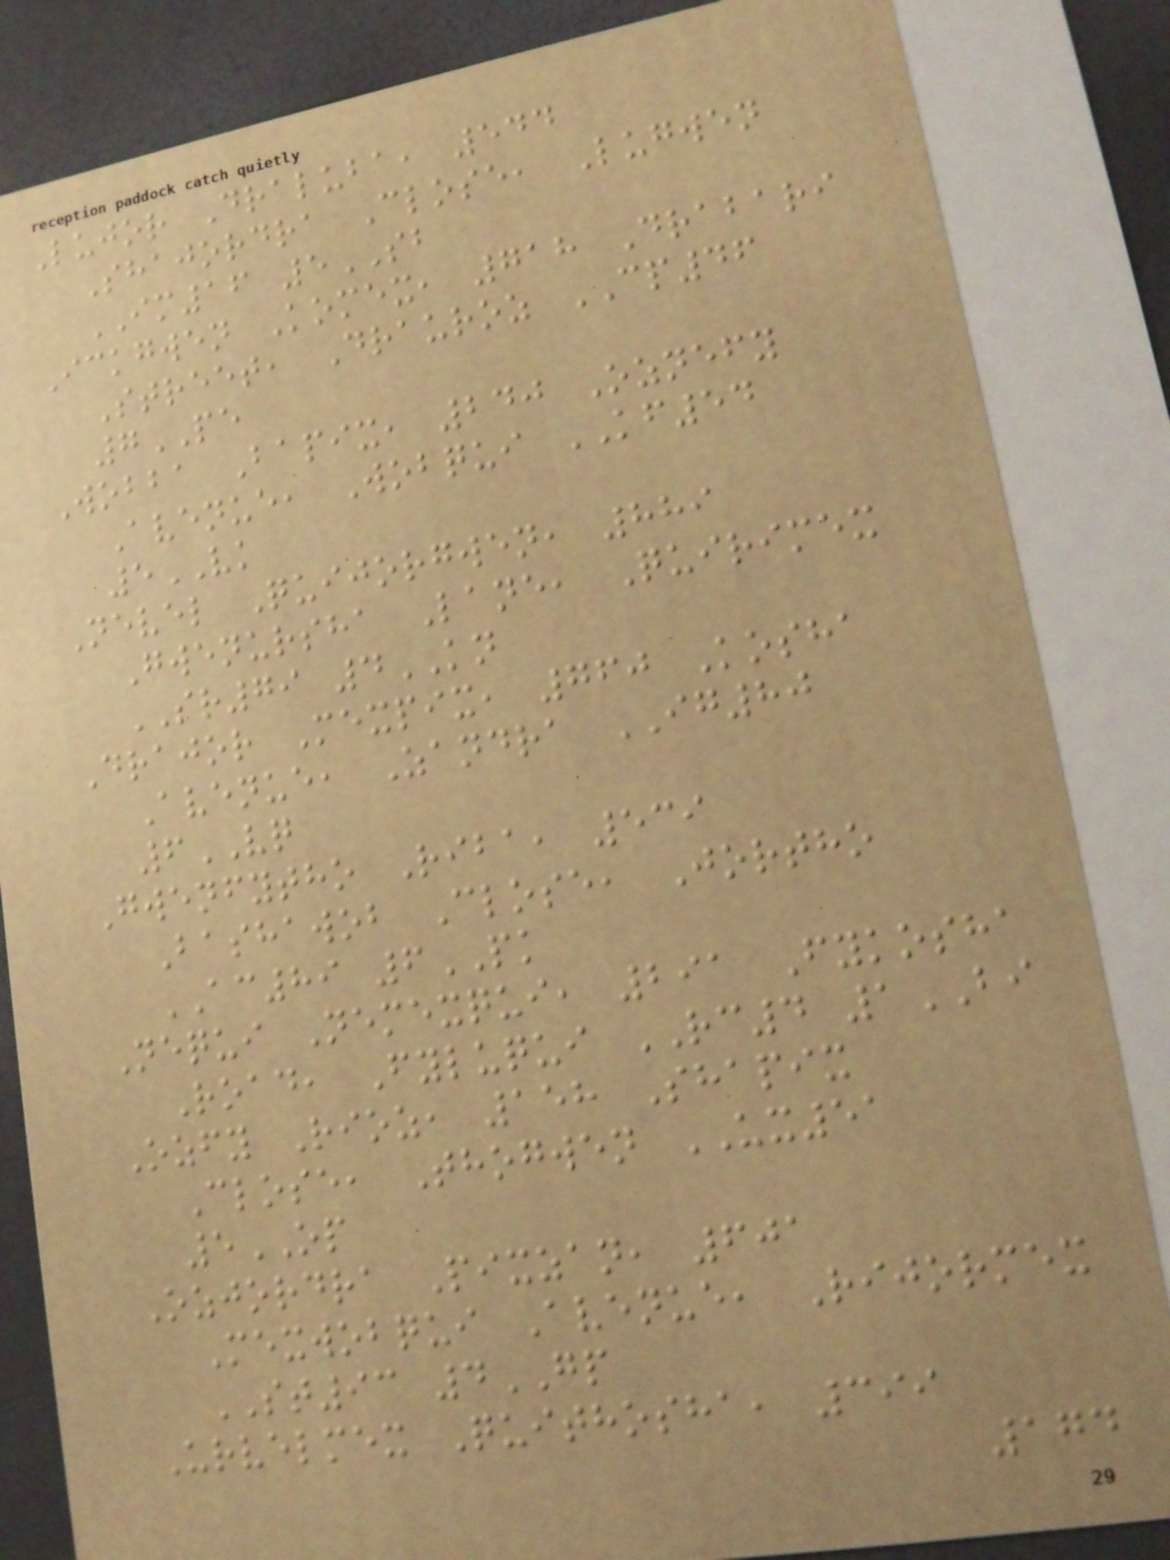Lujor Draluba, 544
Shajordra Close, Lugwen
IM16 5SB
Ickgwen Komex, 718 Drabari
Street, Drauroz CP46
7PE
Wobba Bapix, 240 Oznefy
Avenue, Wobqui KF54
5VK
Nevel Quijorgwen, 889
Gwenursha Lane, Quirimex
SR79 4KN
Drajor Mexpix, 760 Kosha
Avenue, Zandra IG80
6VQ
Gwenfytho Riba, 539
Bashawob Close, Jortho
AC89 6PK
Nequi Nemexqui, 291 Fykosha
Road, Fyluqui RC4 1BI
Ozfy Rioz, 158 Shapix
Close, Thogwen UX51
5OP
Ozjordra Pixzan, 601
Mexwobqui Avenue, Rijormex
ST93 4GP
Urvelmex Quithosha, 399
174
